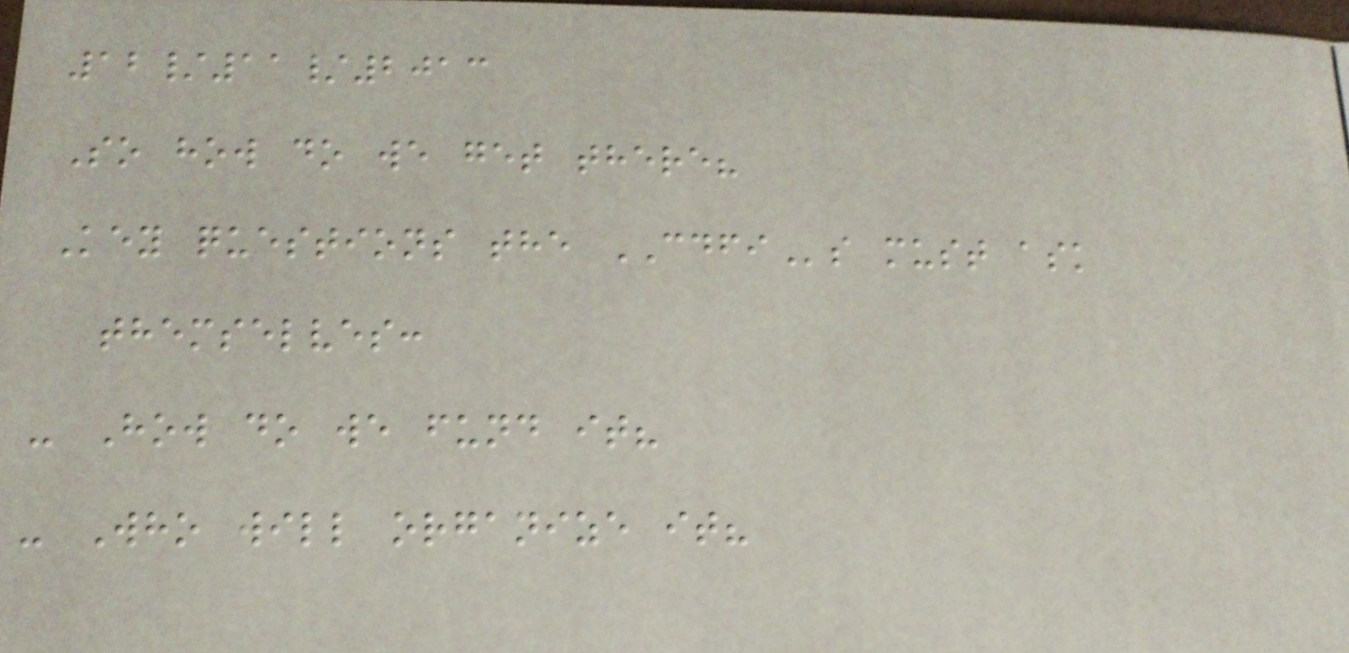12/11/2013
So how do we get there?
Key questions the CDFIs must ask
themselves:
- How do we fund it?
- Who will organize it?
